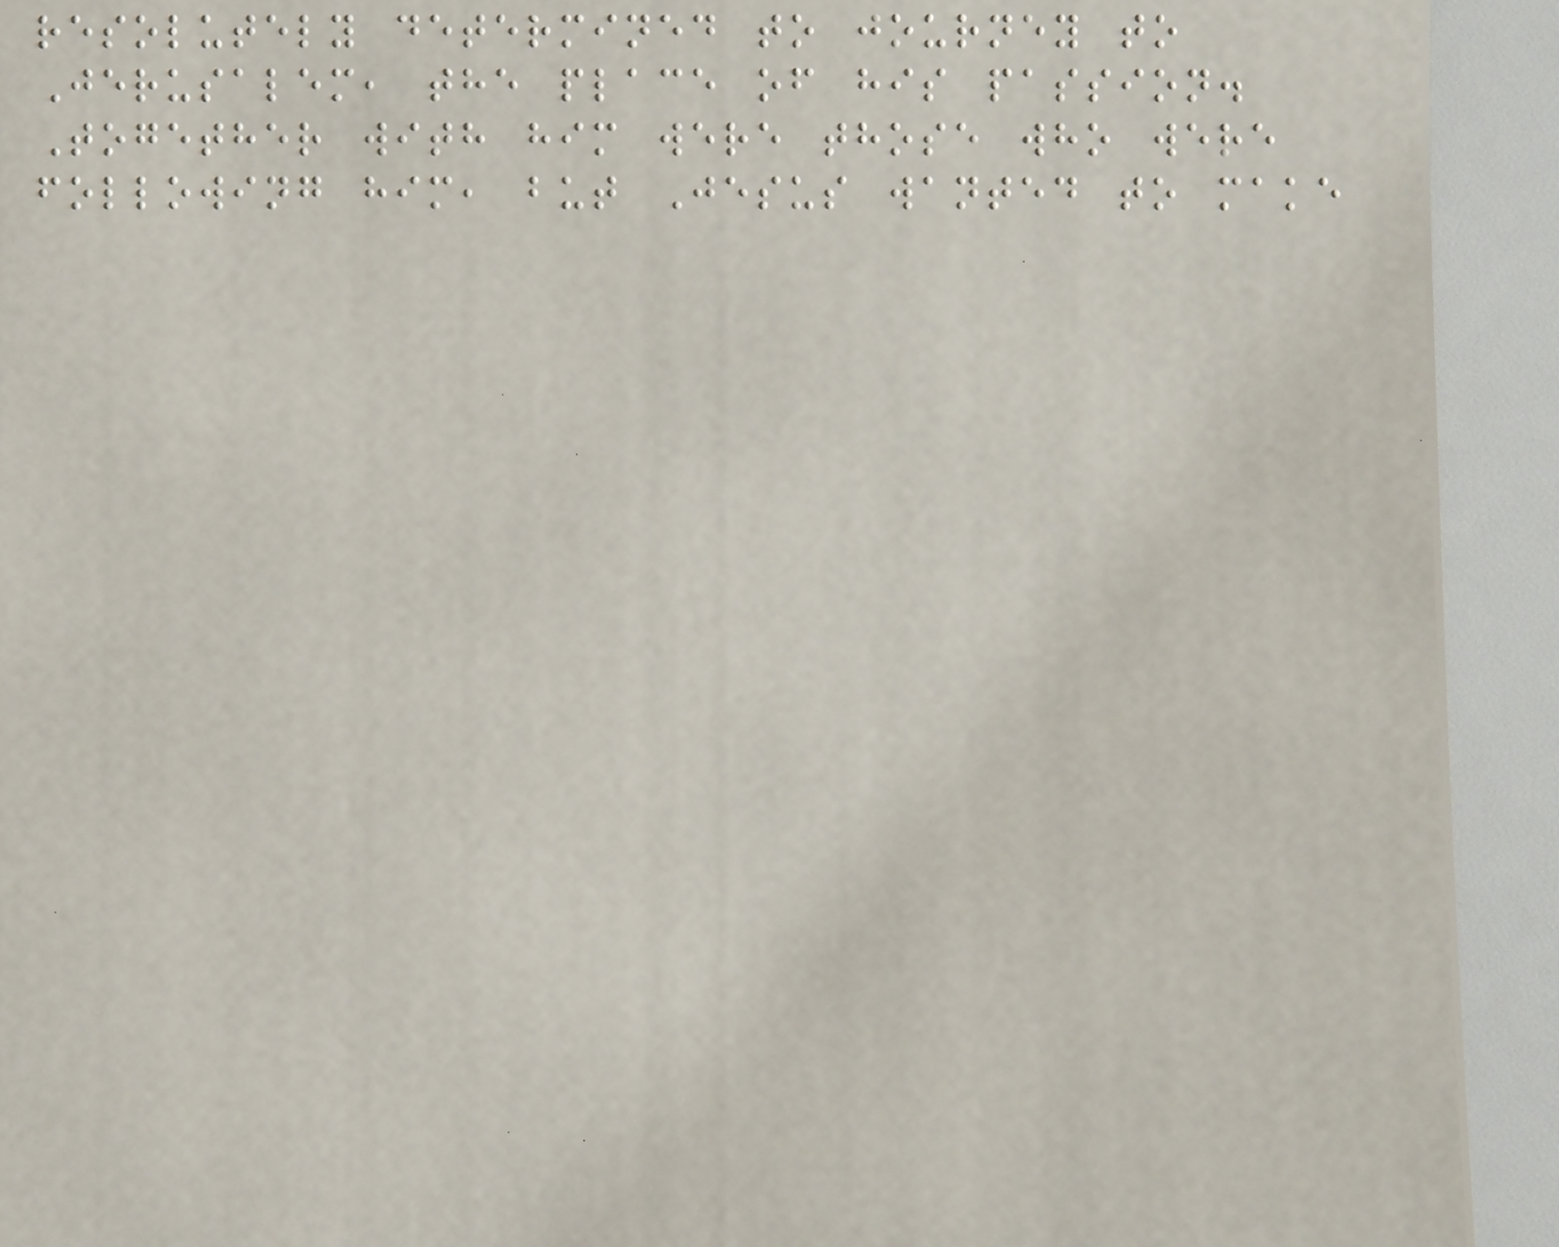resolutely determined to journey to
Jerusalem, the place of his passion.
Together with him were those who were
following him, but Jesus wanted to make
